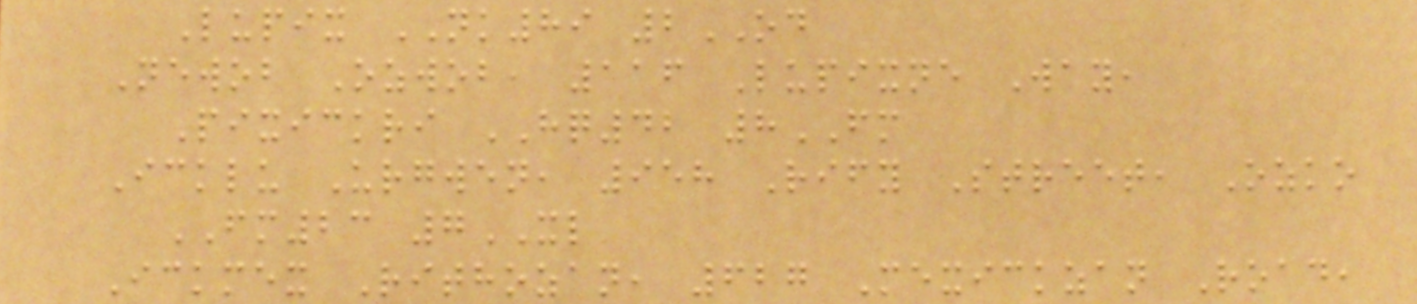Lupix NK89 2OD
Newob Ozwob, 116 Lupixne Way,
Pixickri HQ42 8FM
Icklu Urgwen, 958 Rify Street, Ozko
FM23 7XL
Ickmex Rithozan, 627 Mexickzan Road,
